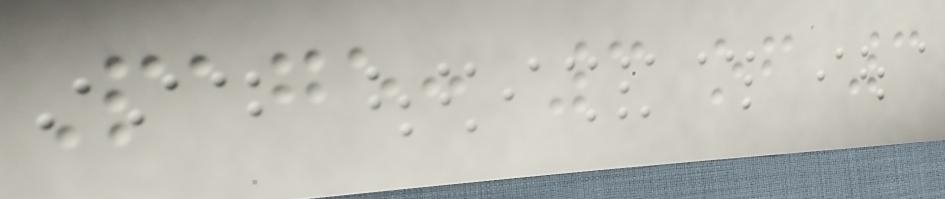Page: 3 of 3
